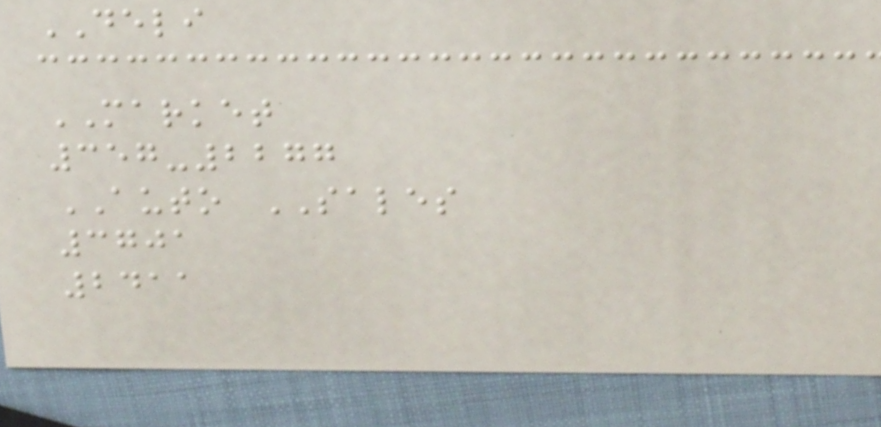DELI
MARKET
357-2277
AUTO SALES
3701
2411
